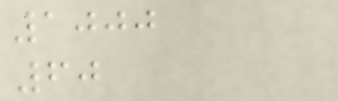1000
60
